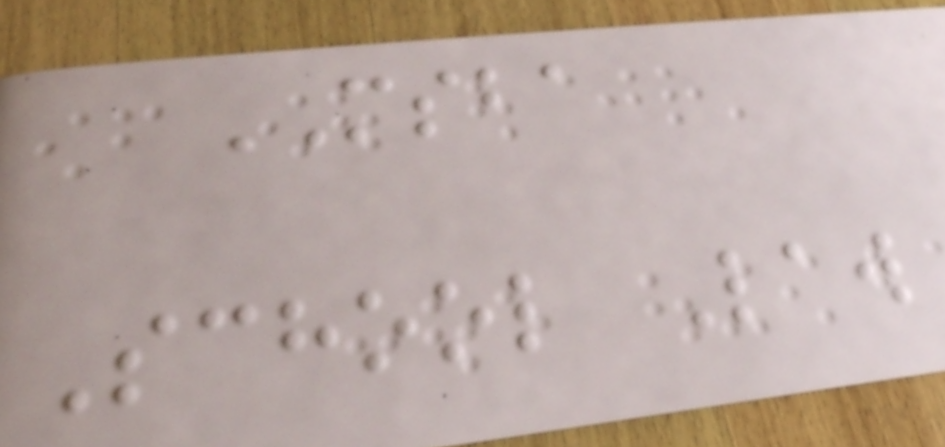MSBA
School Law
